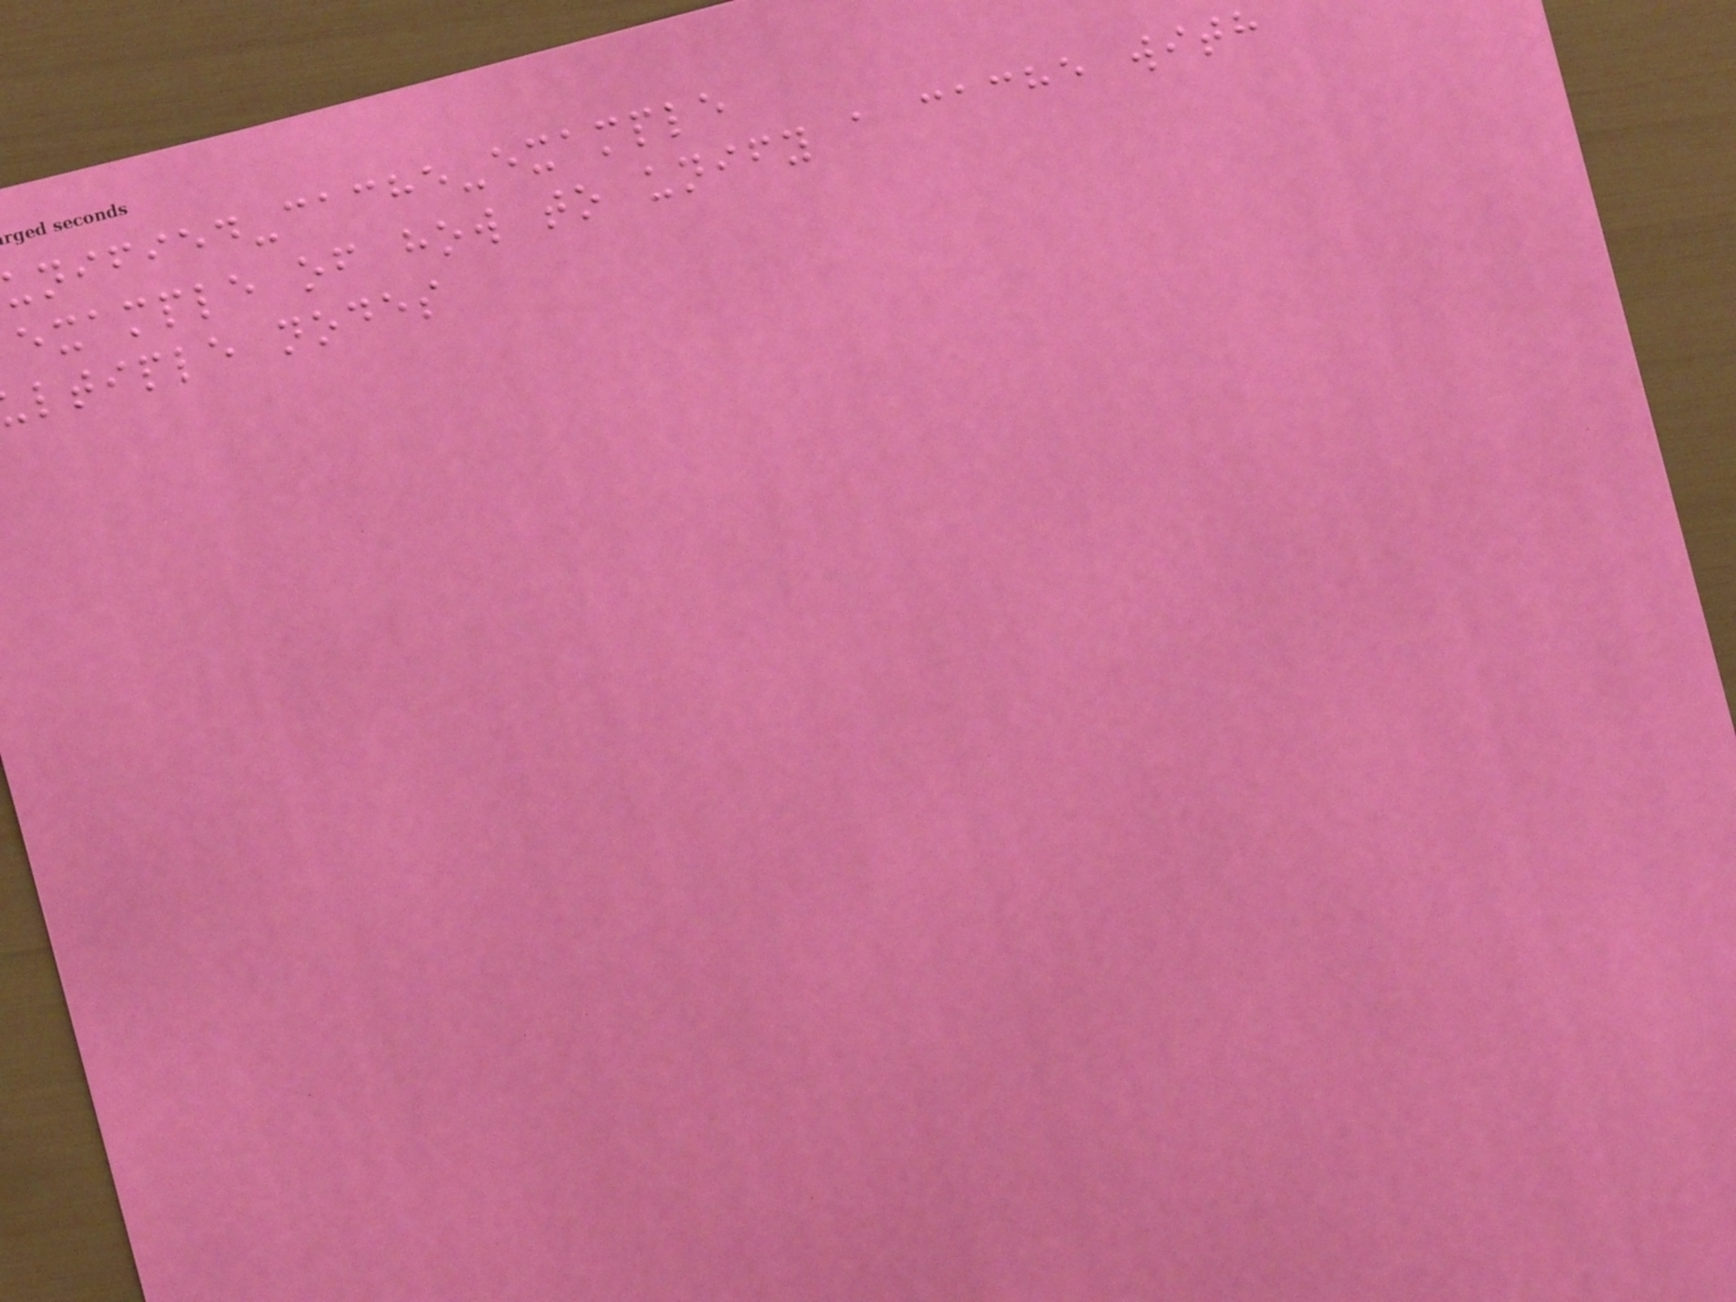unified-cache-example
example of how to unify a cache with
ltiple nodes
